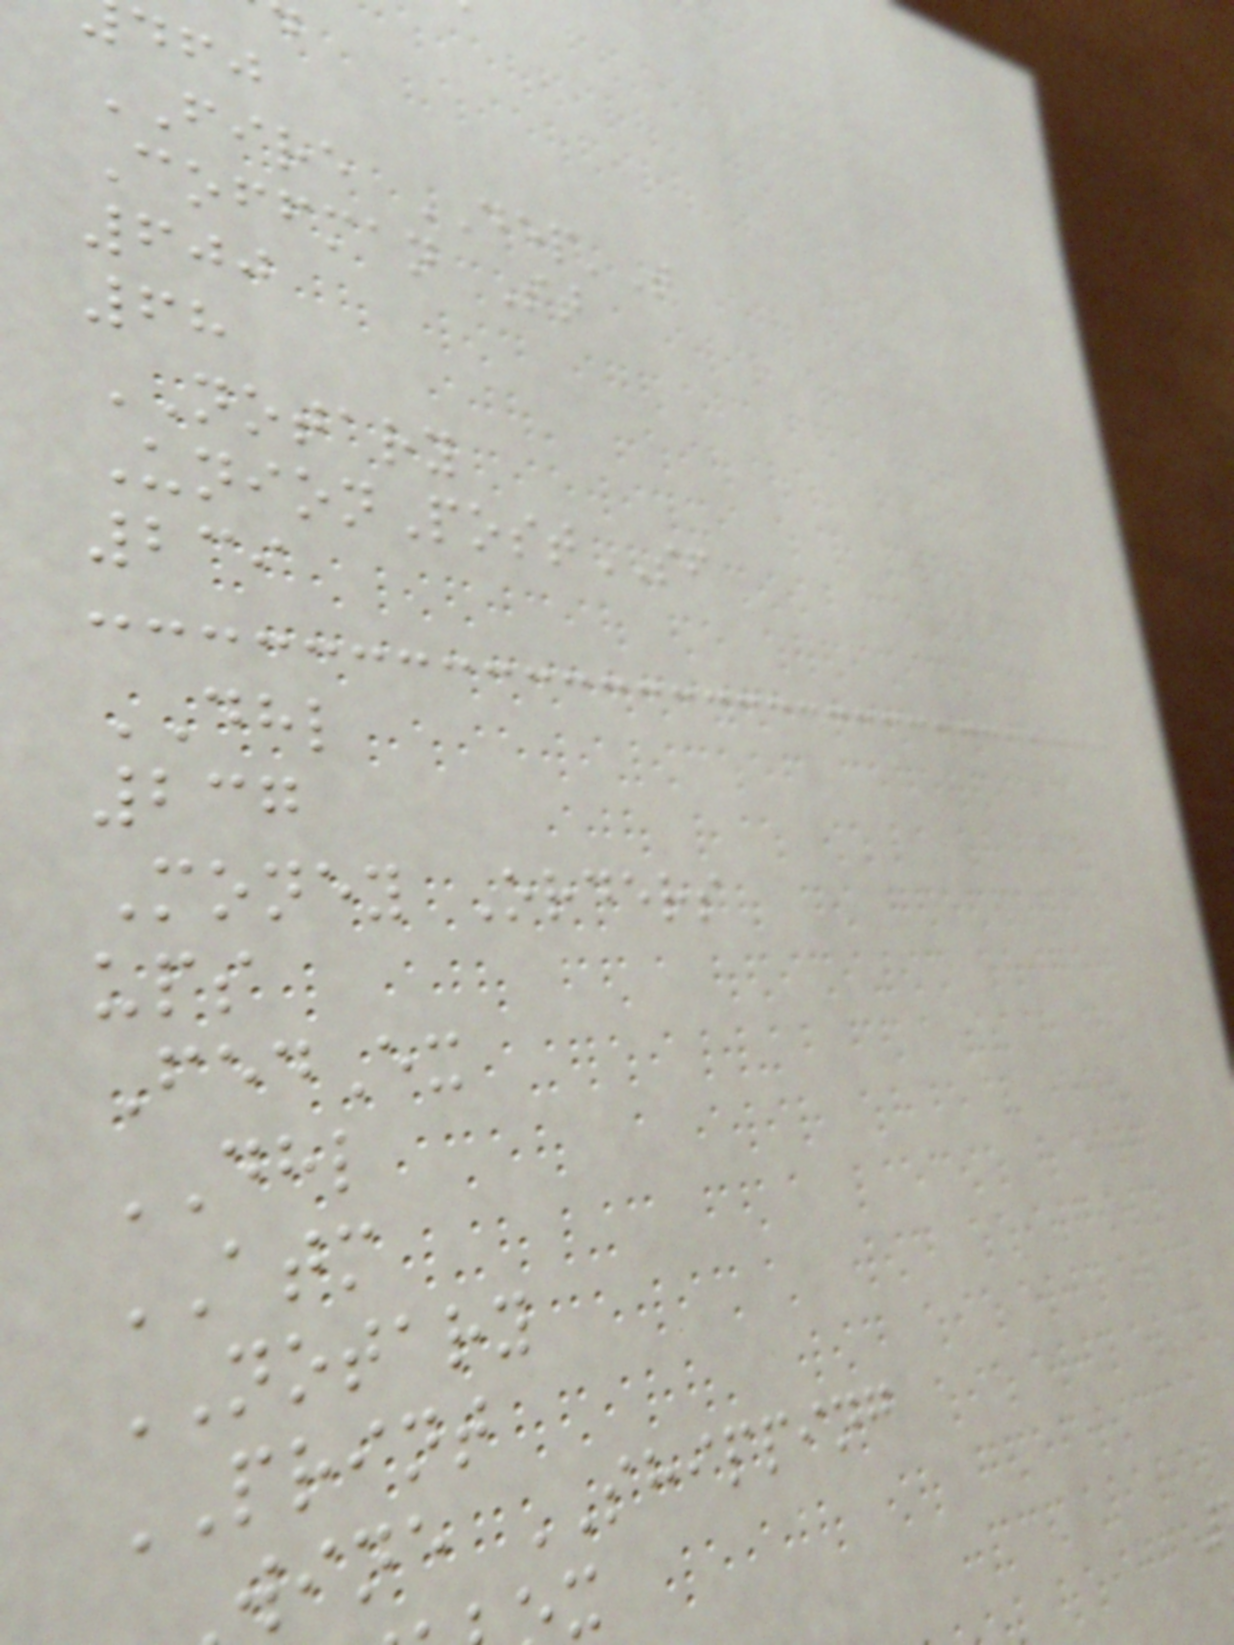FIRE DEP'T
Coffman St
600
68
NOTARY
UnionPostSF
239
DHL
237
Money Orders
ups
FedEx
DHL
ATM
NOTARY
PRINT
wine SHIPPING
